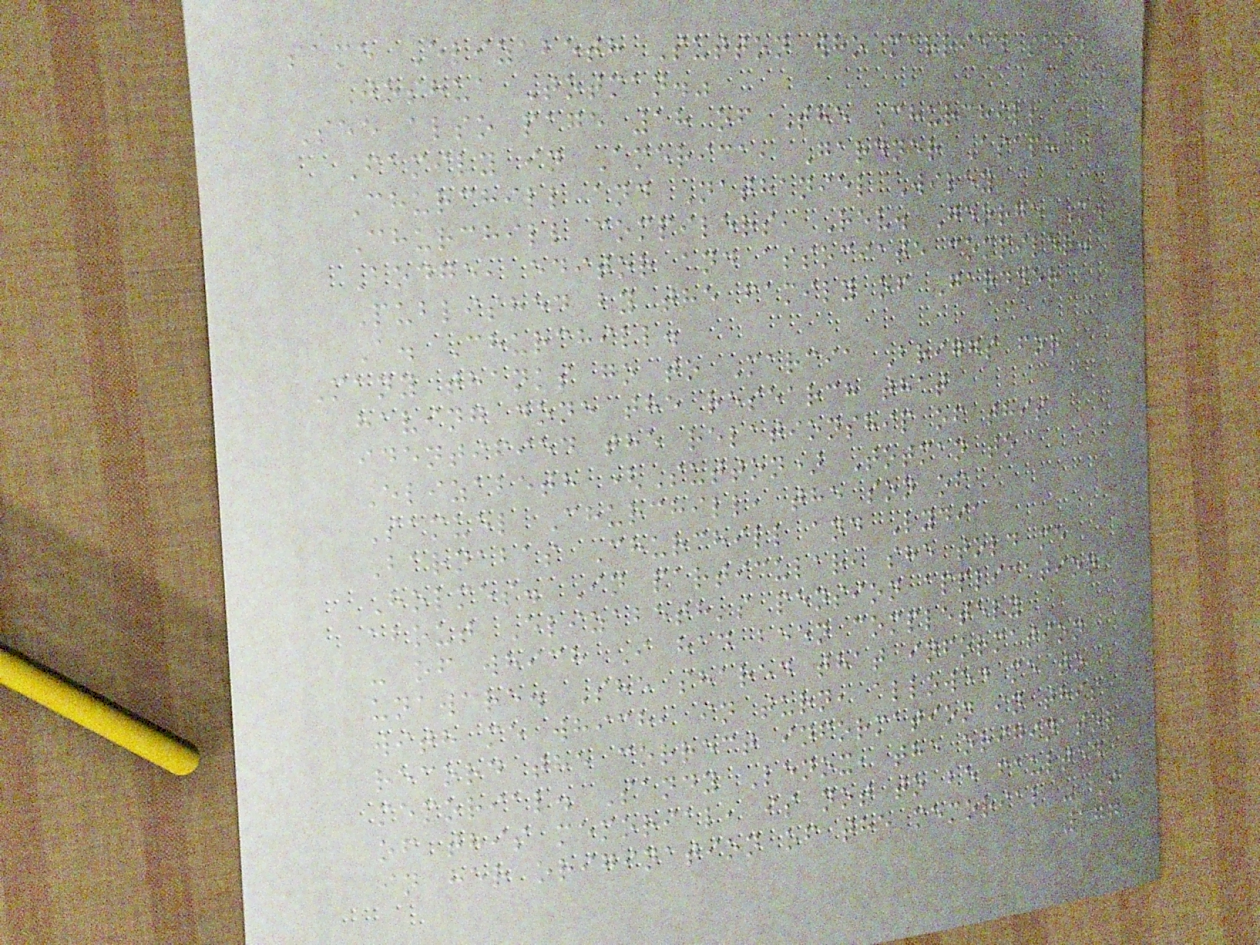same Elizabeth Sutton who married said
Joshua Totman."
See also page 18 of The Churchill
Family in America, Gardner Asaph
Churchill and Nathaniel Wiley
Churchill compilers, Rev. George M.
Bodge, editor and associate compiler.
Published by the family of Gardner
A. Churchill.
Many thanks go to Marcia Briggs for
having done the research that
identified the relationship of this
Elizabeth (Sutton) Totman to
Samuel Churchill, the son of
Barnabas Churchill and Lydia
Holmes. In particular, she told me
about Elizabeth's pension application
- of which I had been completely
unaware. She shared that information
with me which, in turn, allowed me to
record the correct information in this
memorial. Sandy Lenox, the originator
of this memorial, is not to be faulted
in her origination of the memorial - I
177
